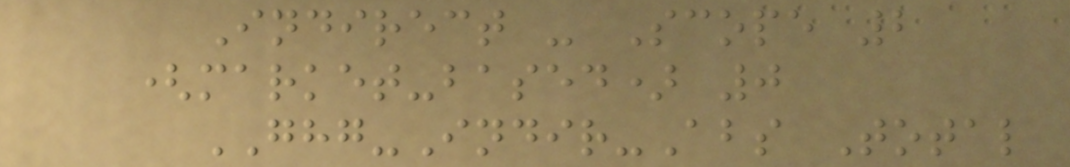Indirect - Scope 2
(market-based) 0
GHG-Indir-Abs Total
